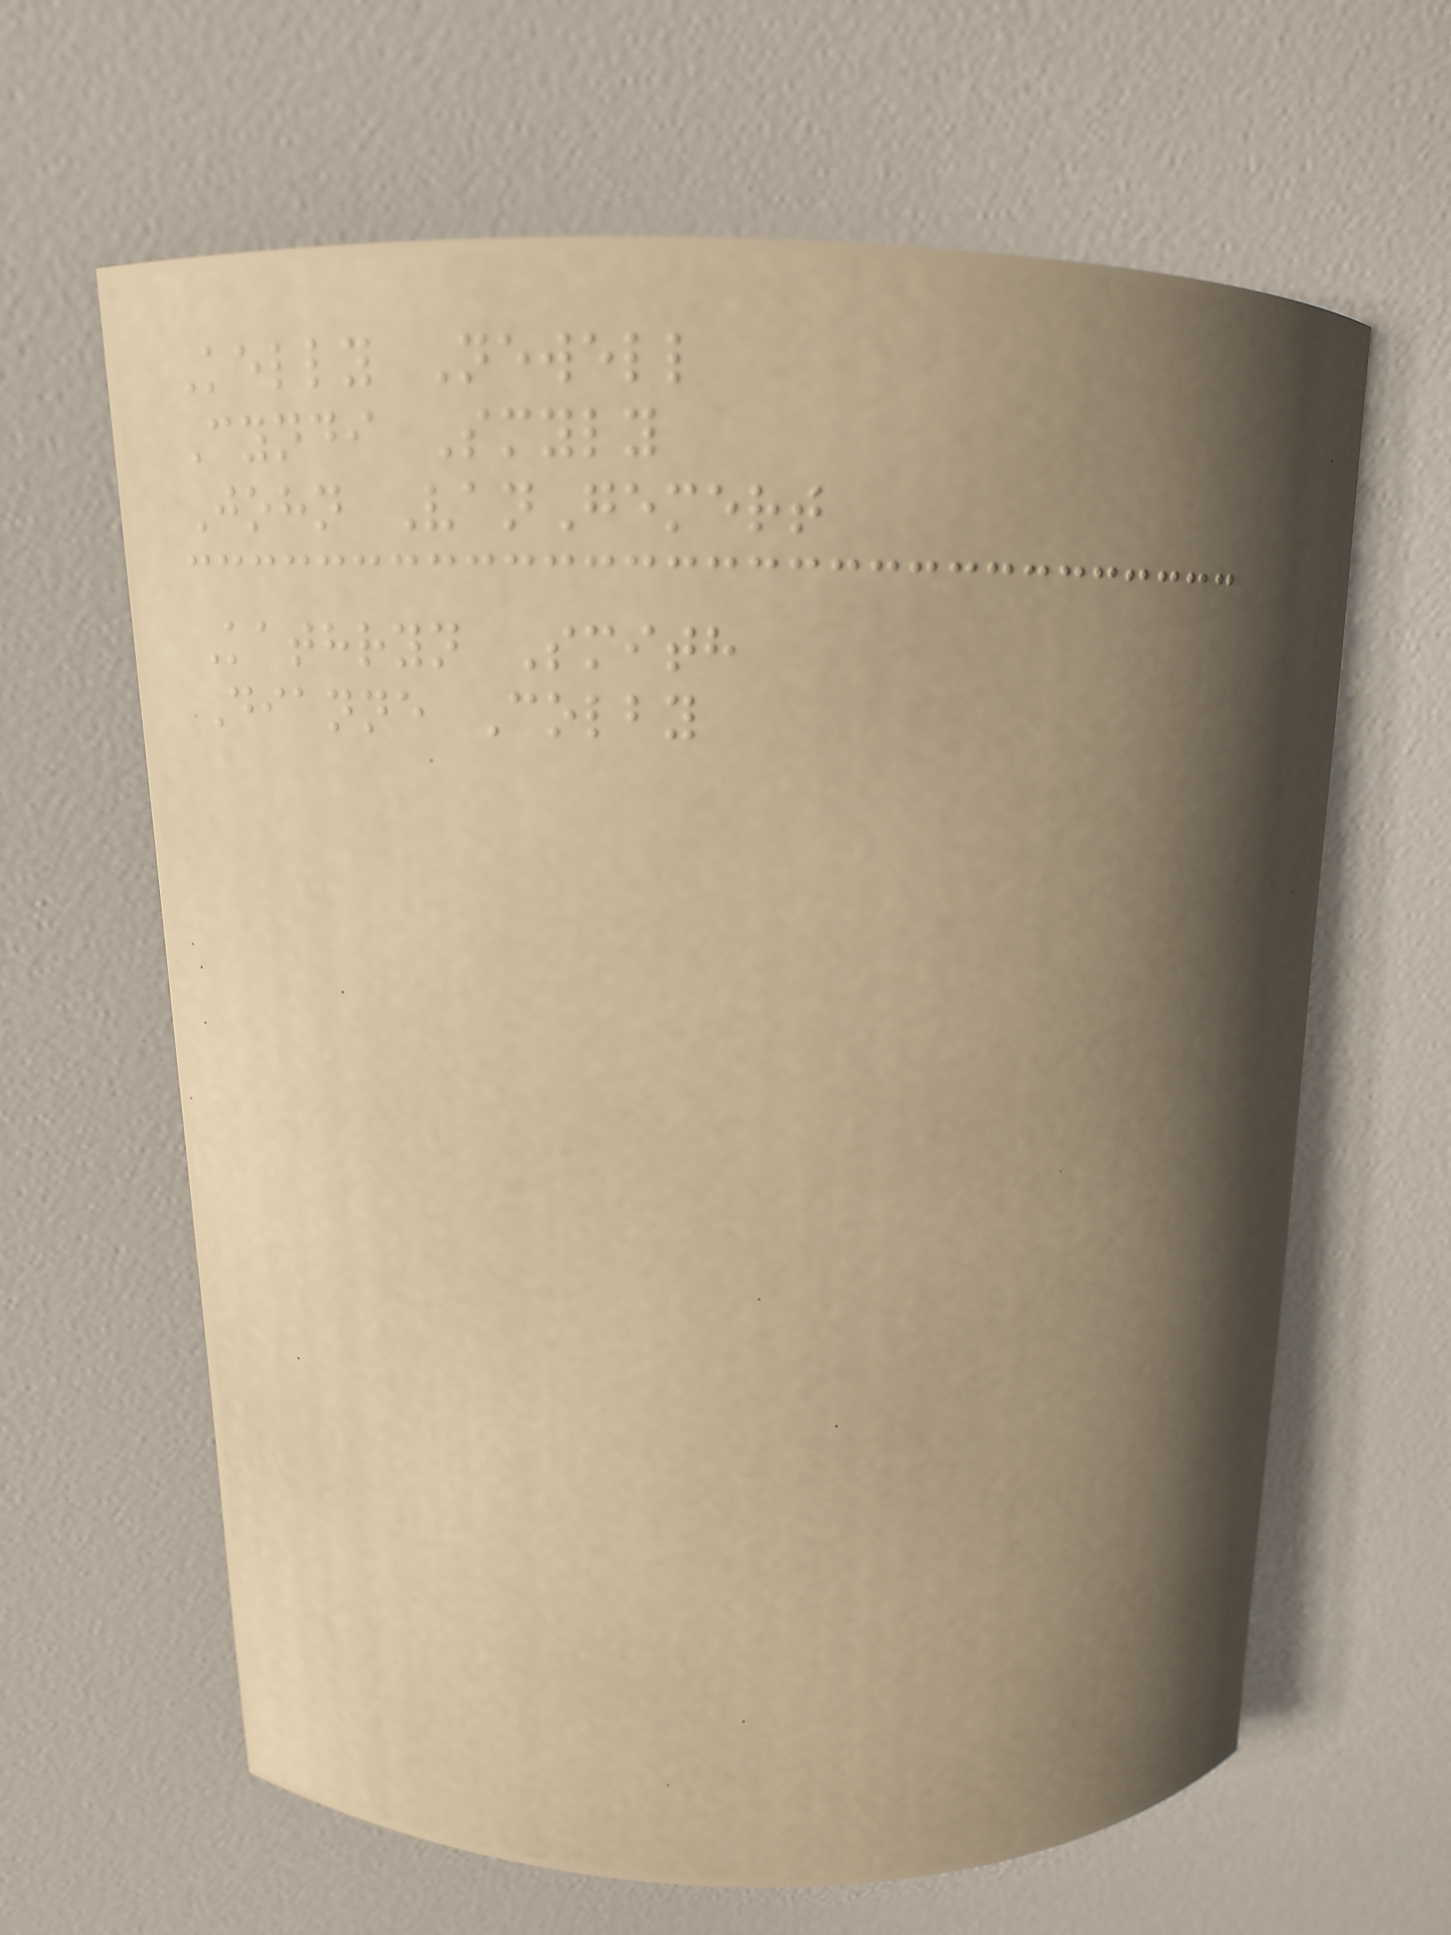Kelly Newell
Cyndi Smyly
John VanGemert
Kathryn Smith
Dianne Colby
